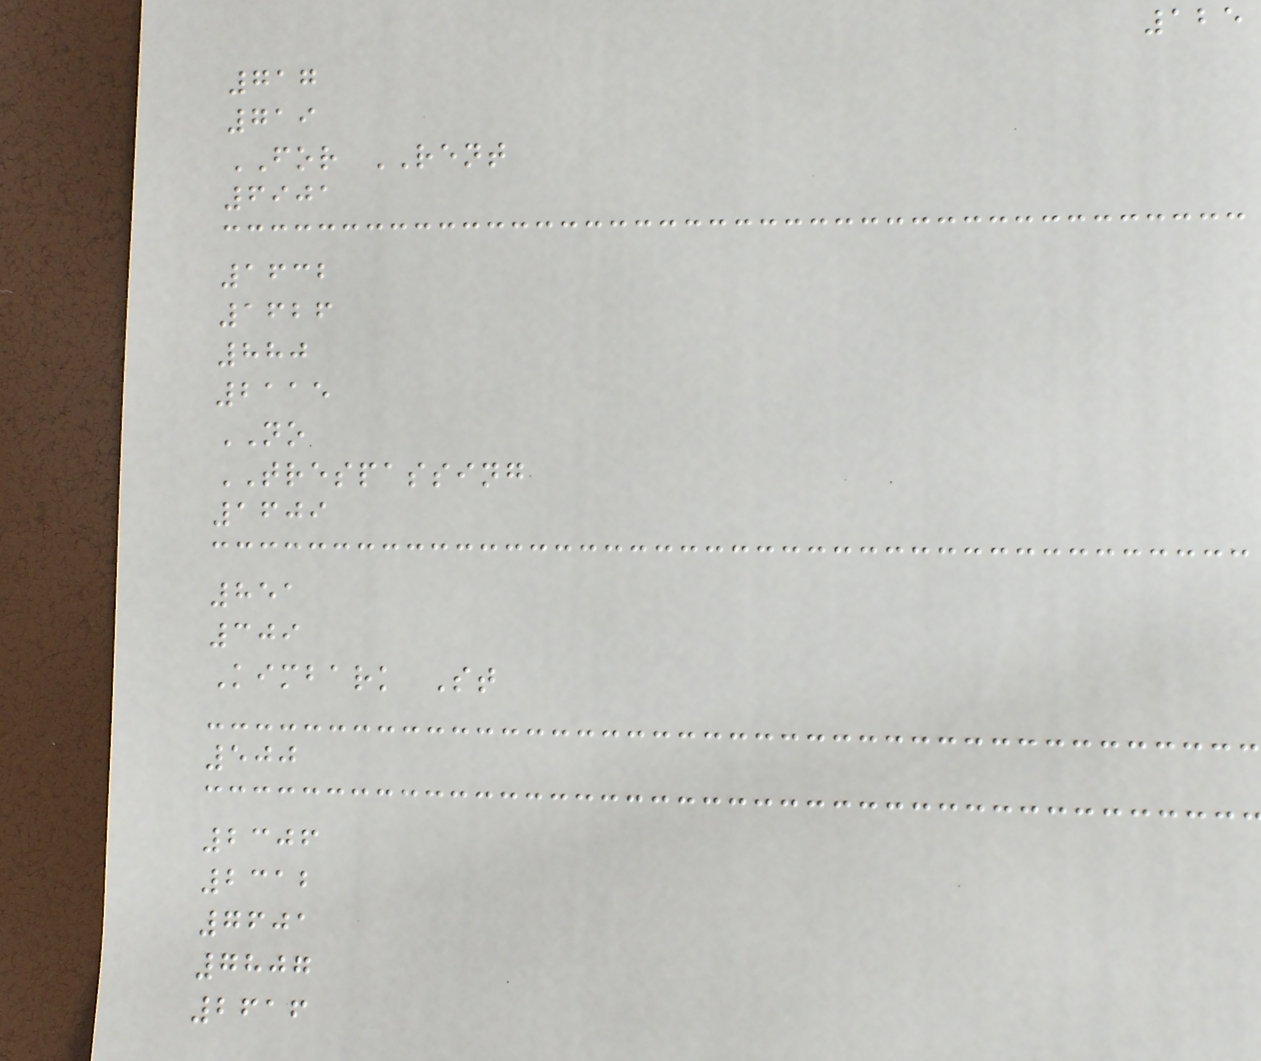125
717
719
FOR RENT
6901
1632
1626
880
2115
NO
TRESPASSING
1609
851
309
Kimbark St
500
2306
2312
7601
7807
2616
